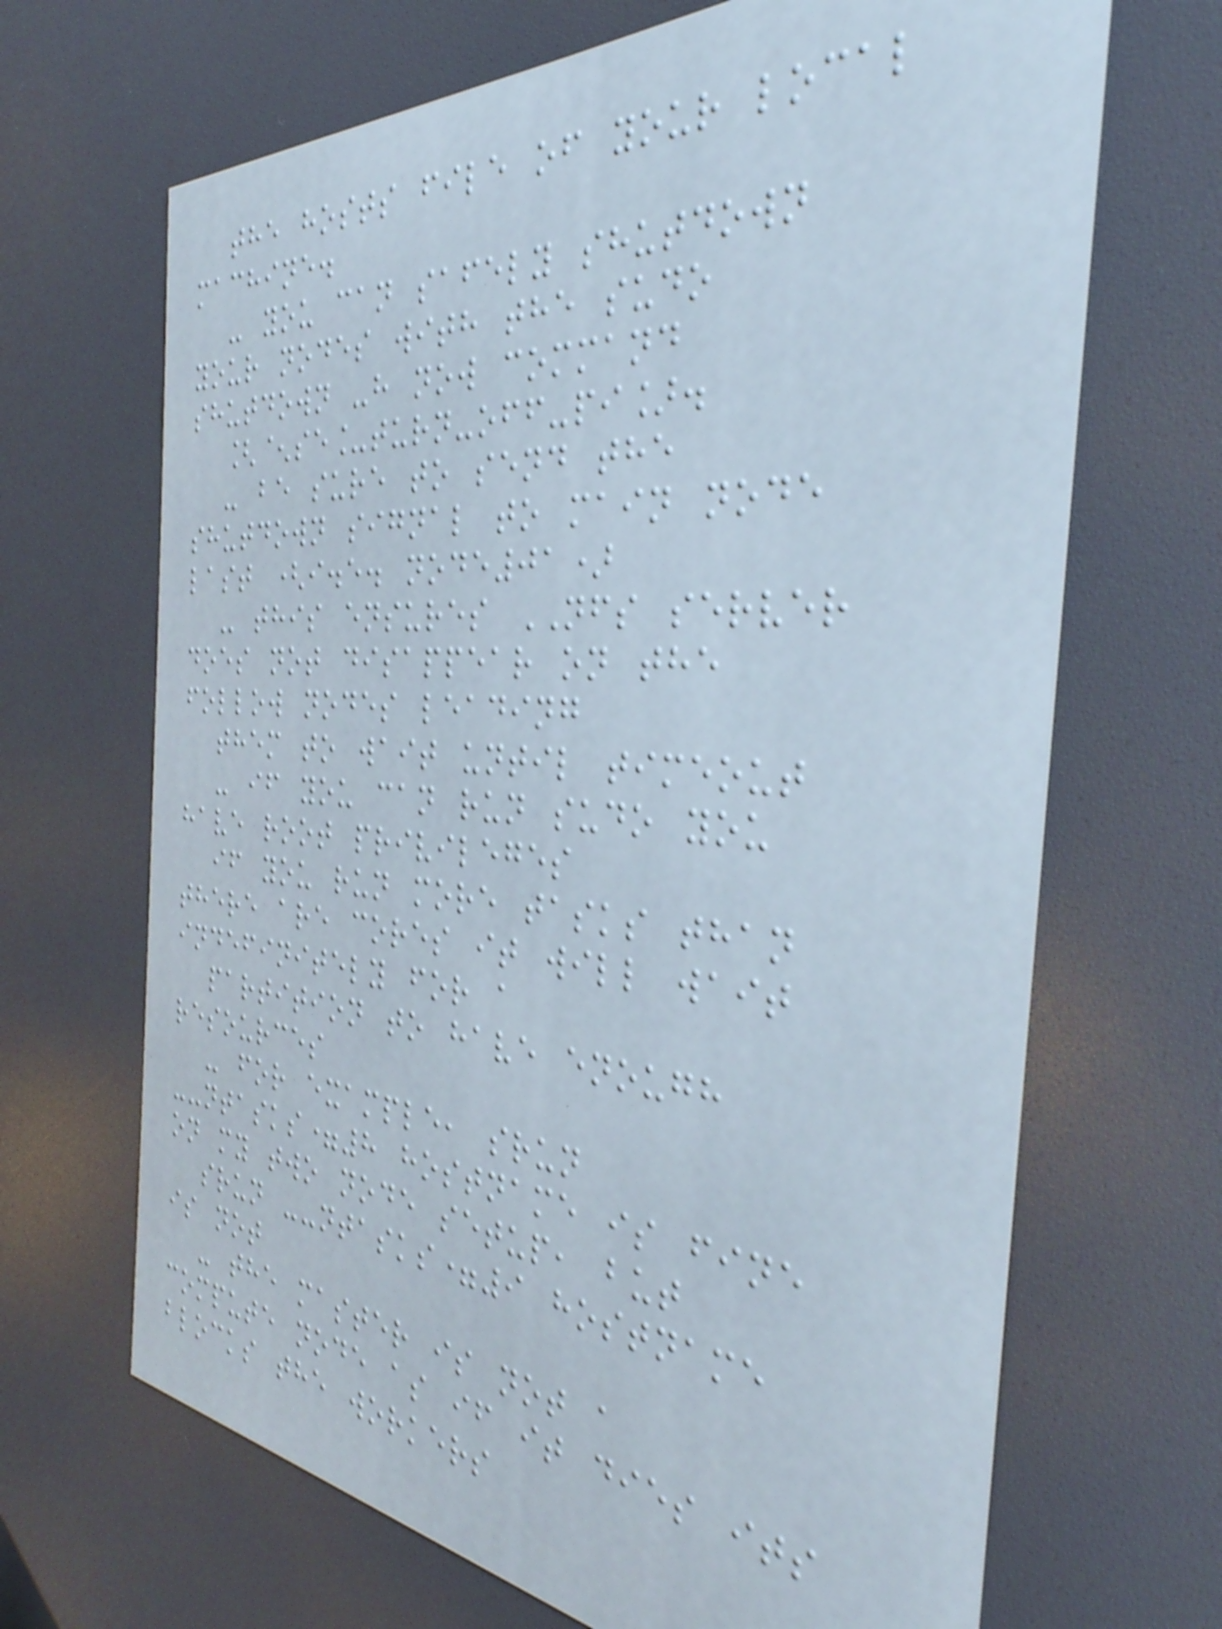the hosts file of your local
machine.
- you can safely shutdown
your nodes with the sudo
shutdown -h now command
[^se_turn-off-pi].
- be sure to send the
shutdown signal to main node
last (i.e. node01)
- this ensures NFS server
does not disappear on the
follow nodes leading
them to wait until timeout
- if you can run sudo you
have root privileges
if you run more tasks than
there are cores it will wait
indefinitely for a
partition to have enough
resources
- for example, srun
--ntasks=8 hostname is fine
on my two node setup, but
srun --ntasks=9 hostname
is not
- the master is not a
compute node as if it dies its
blocks the workers
